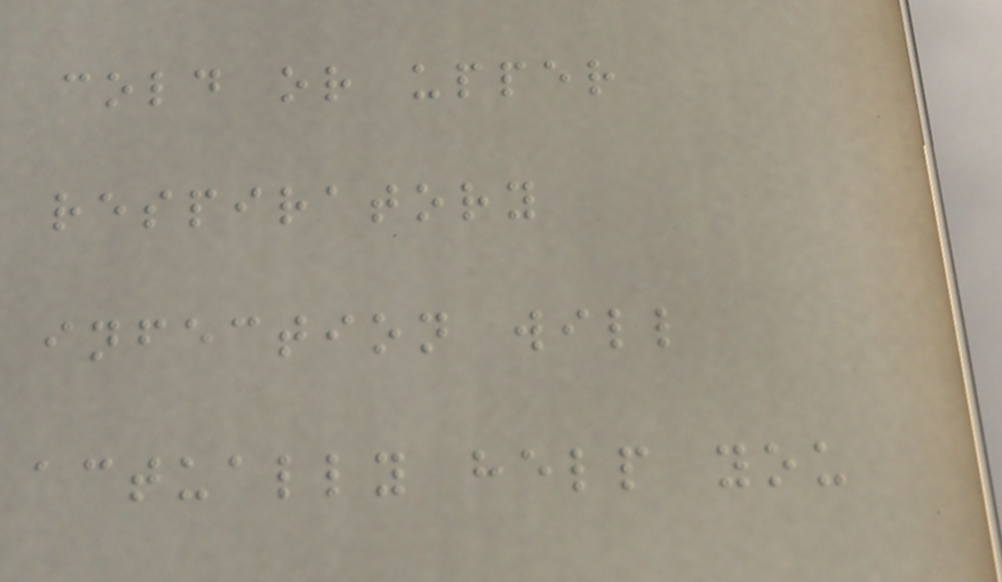cold or upper
respiratory
infection will
actually help you
